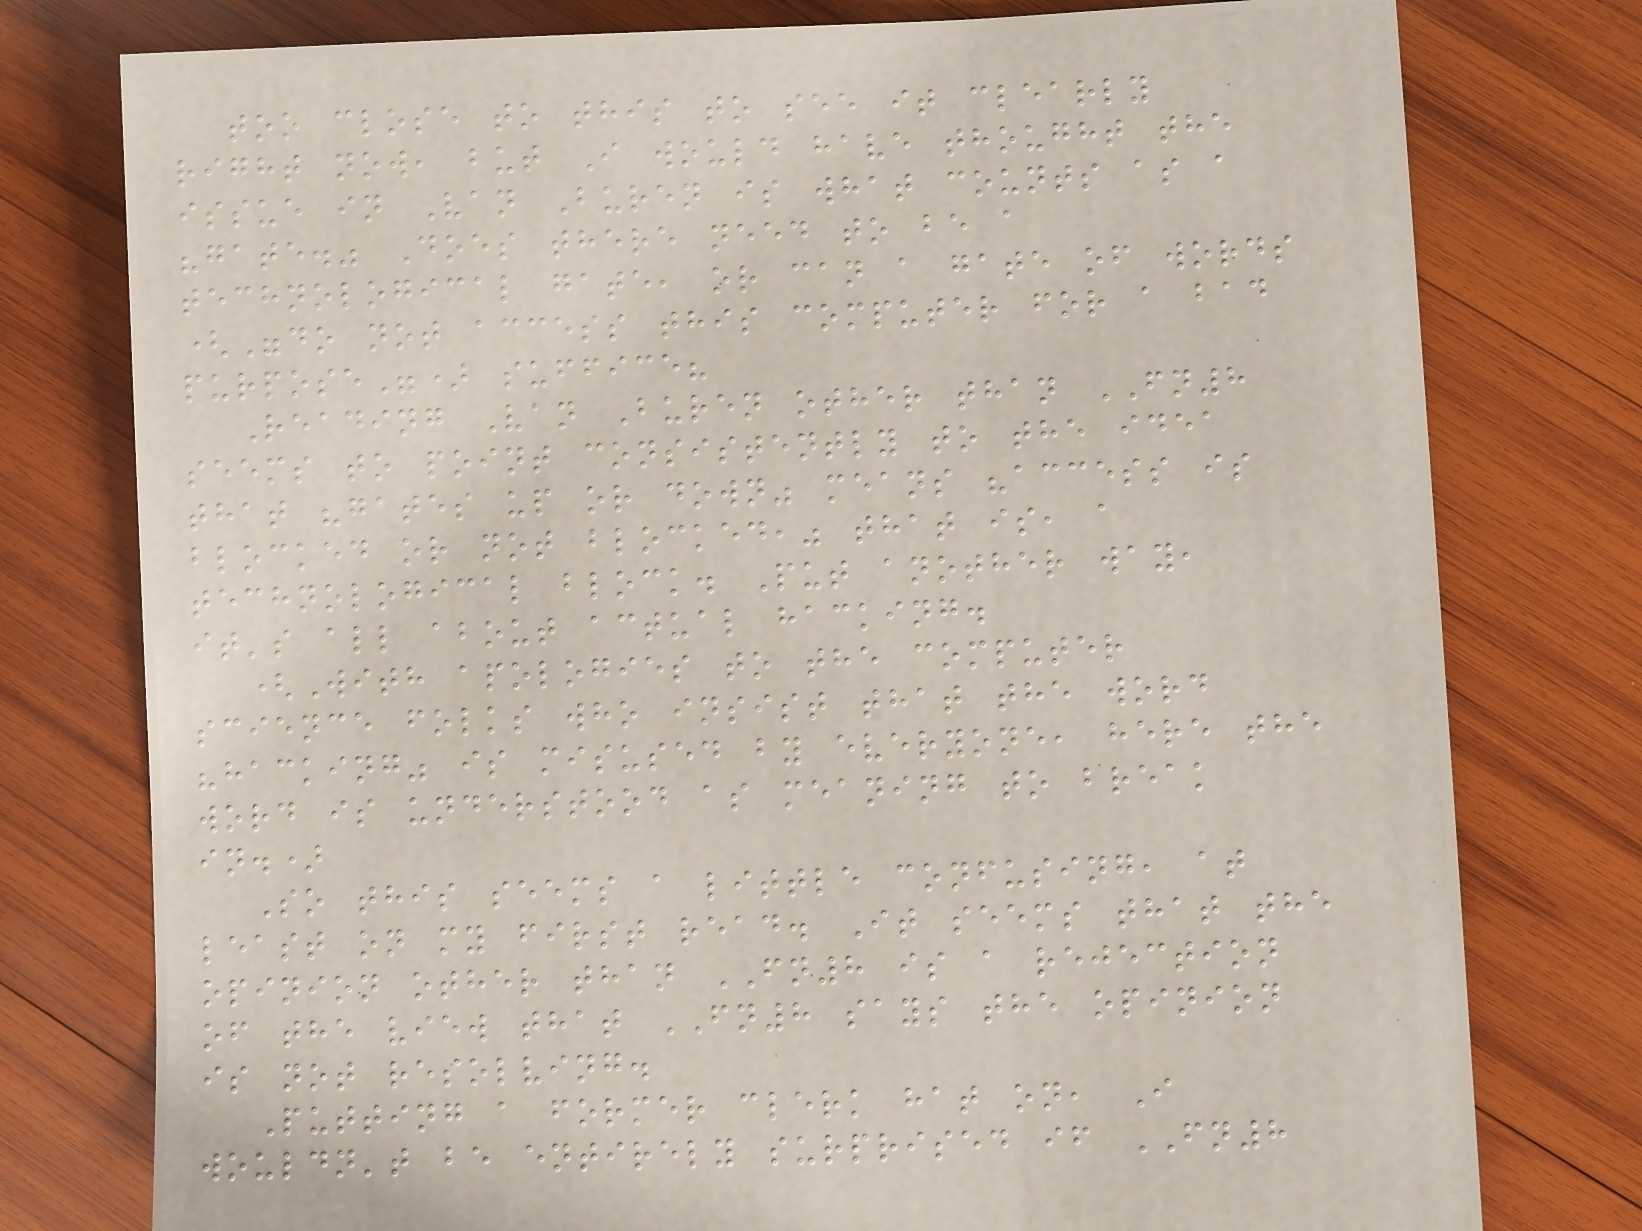too close to this to see it clearly
right now, but I would have thought the
issue in Van Buren is what counts as a
"gate." Does there need to be a
technological gate, or can a gate of words
("do not access this computer for a bad
purpose") suffice?
Reading Van Buren other than FN8
seems to point consistently to the idea
that "gates up or down" means "access is
blocked or not blocked," that is, a
technological block. Put another way,
it's all about actual hacking.
(With apologies to the computer
science folks who insist that the word
"hacking" is misused by everyone, here the
word is understood as meaning to break
in.)
So this seems a little confusing, at
least on my first read. It seems that the
opinion other than FN8 is a rejection
of the view that FN8 says the opinion
is not resolving.
Putting a former clerk hat on, I
wouldn't be entirely surprised if FN8
